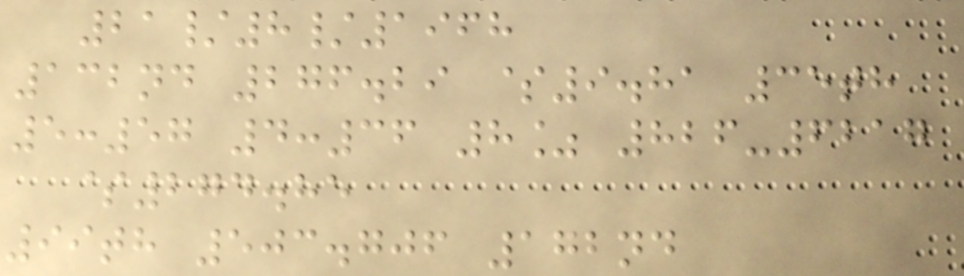21/8/1968
132nd 276.29 $9.81 35th
5:57 4:36 8% 826-6217
$274.85
99th 503.706 172nd
